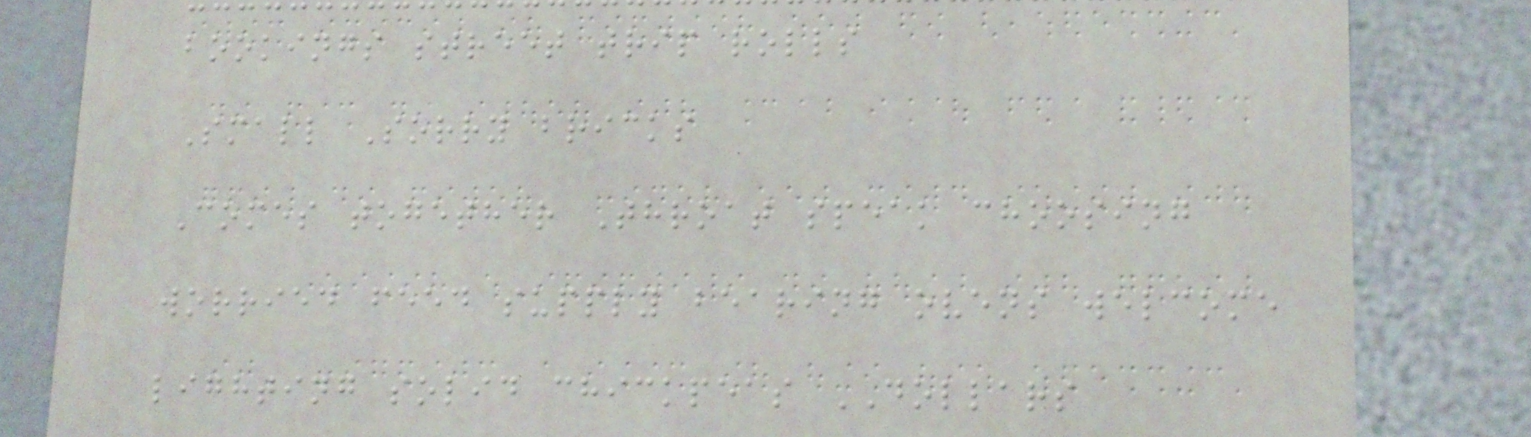bookings street trip rolls
Small Sorry bricks
Comes together Throat speak choosing
worried feed supply bearing ovens welcome
lighting solid chickpeas DOLLARS
